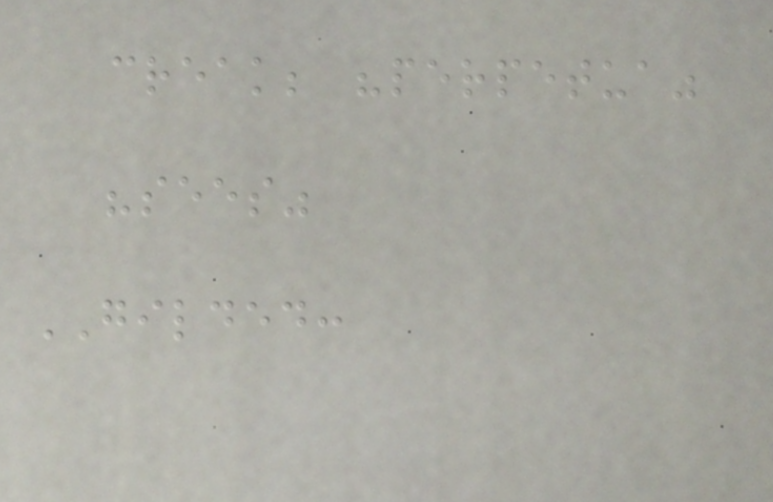creak; "perpetua"
"sees"
GILDED:
